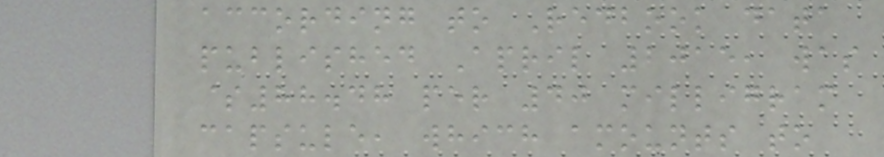according to Redbook data
published April 2015, was
$88.48 per 40 milligram
capsule, which amounts to
